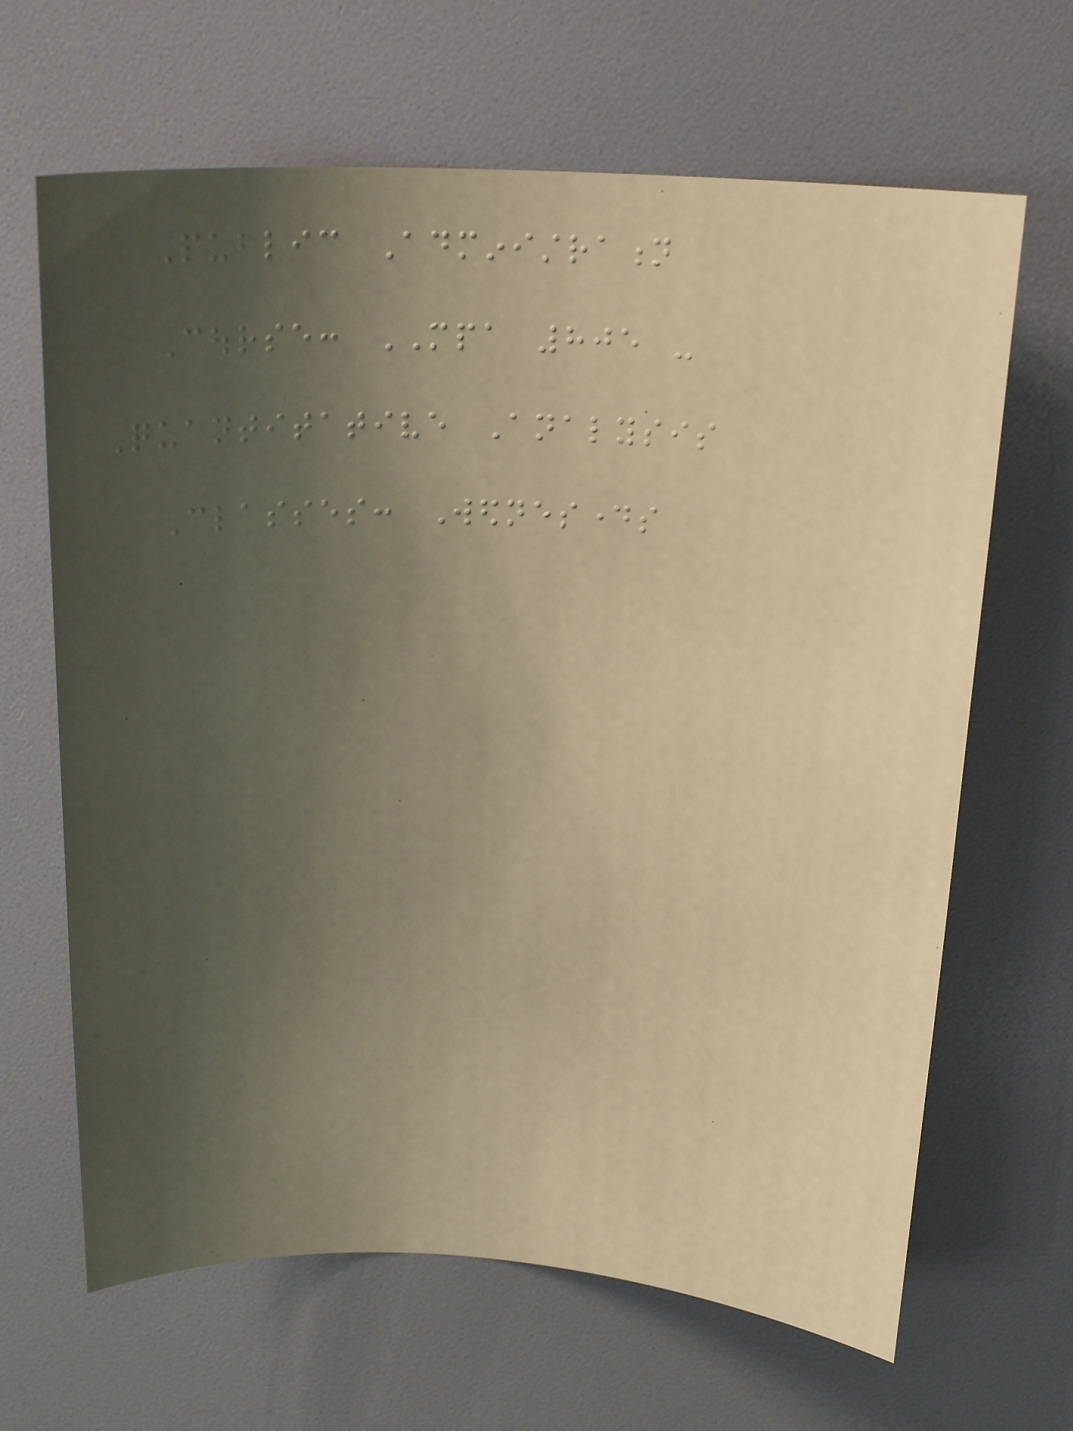Public Administration
Course: MPA 805 -
Quantitative Analysis
Classes: Wednesdays
